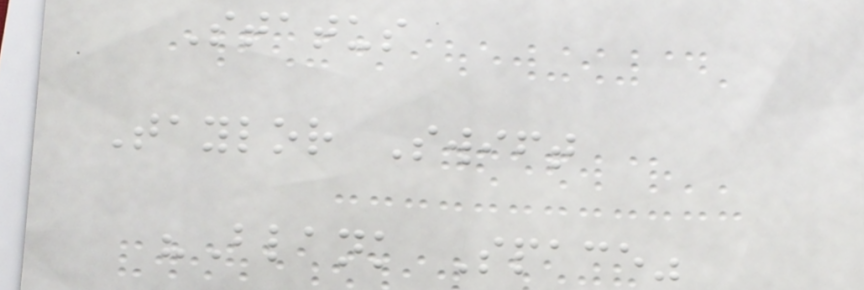Status
Taylor Swift
"Blank Space"
